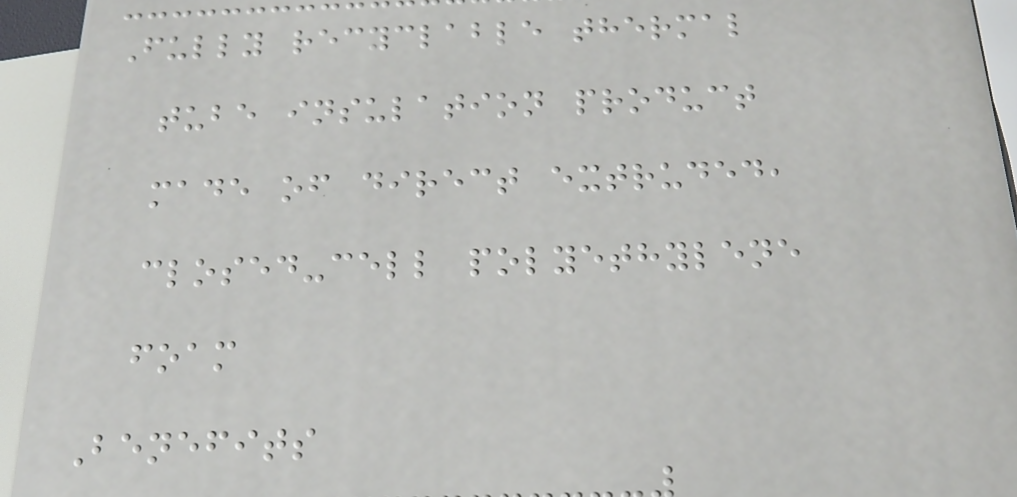Fully recyclable thermal
tube insulation product
made of direct extruded,
closed-cell polyethylene
foam
Benefits
